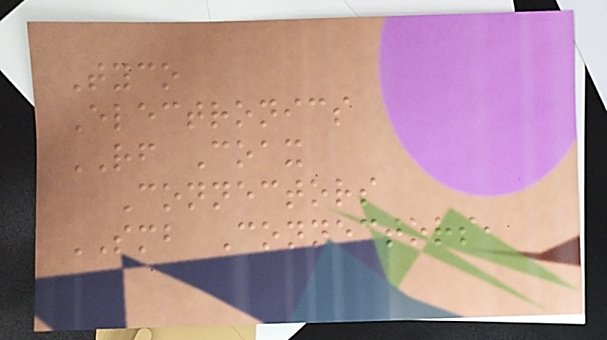Tyco
Electronics
RF Coax
Connectors
SMB Connectors,
